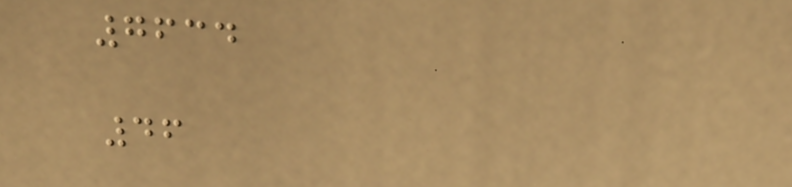7634
46
